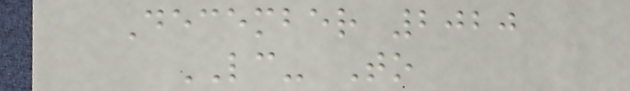December 2020
LC- To
